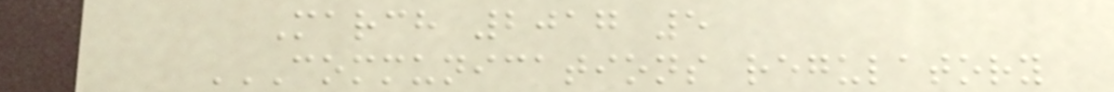March 2017 5
COMMUNICATIONS REGULATORY
